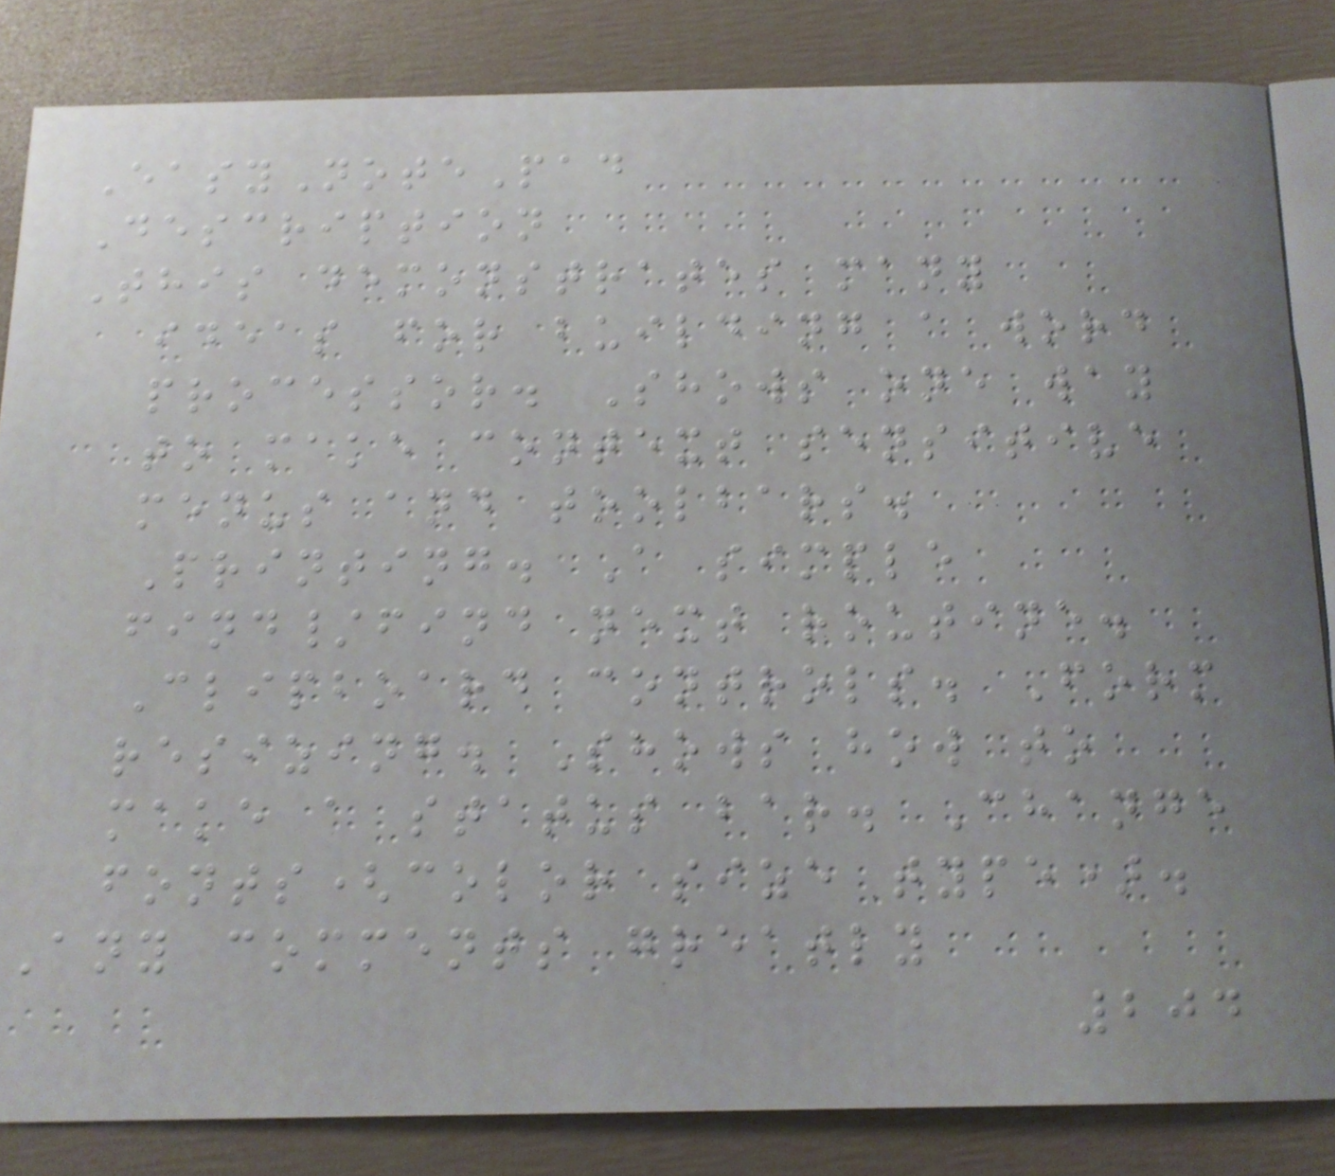EasyNotePad
Description
This demonstrates many
ideas for building a word
processor. Shows one way
to make context sensitive
menus and toolbars.
Printing. A simple
find/find next routine.
Clipboard controls. Form
resizing. Shows how to
make a status bar. Change
fonts(color size type).
Any comments greatly
204
